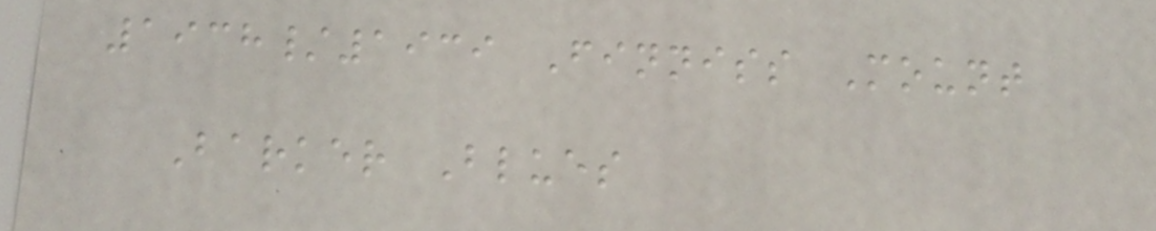1938/1939 Finniss Mount
Barker Blues
